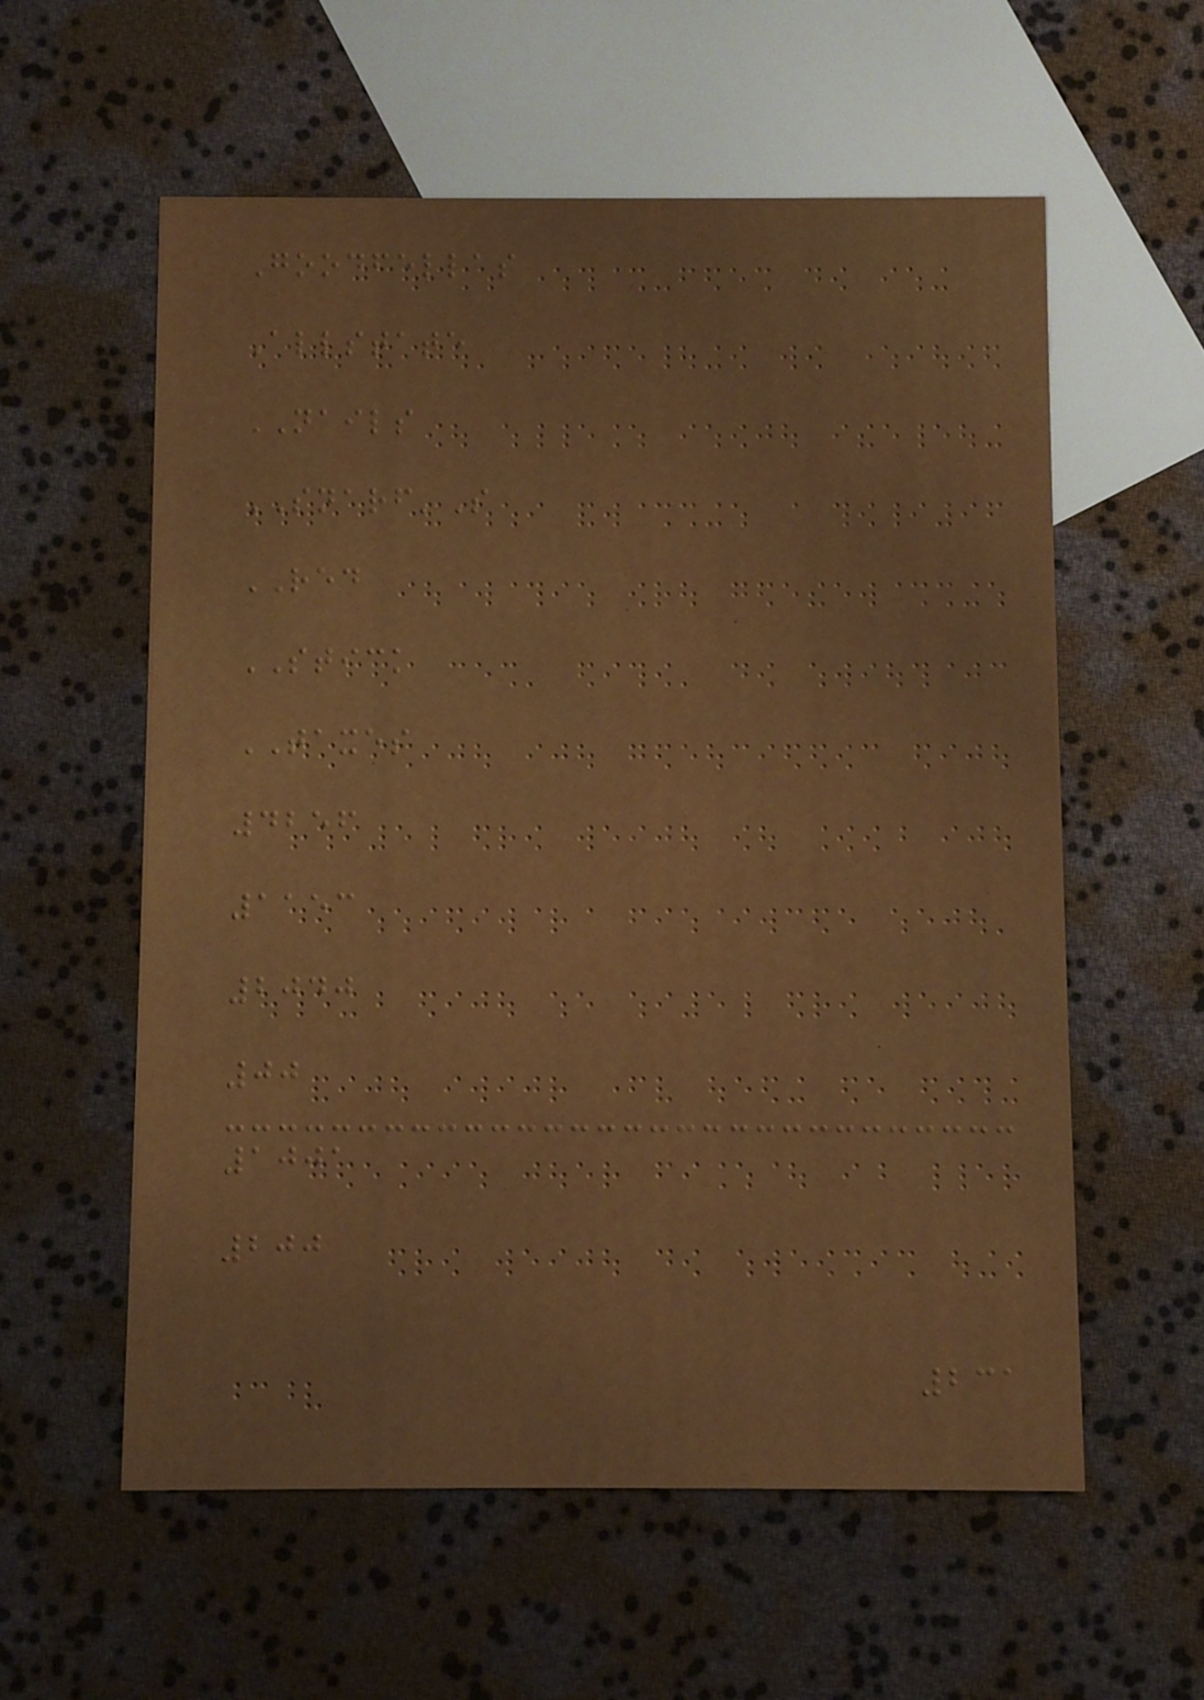Goodfellas
Allstate
NAILS
SNARF'S
RED
STICK
TAXES
4256
1153
2040
00
1001
200
231
